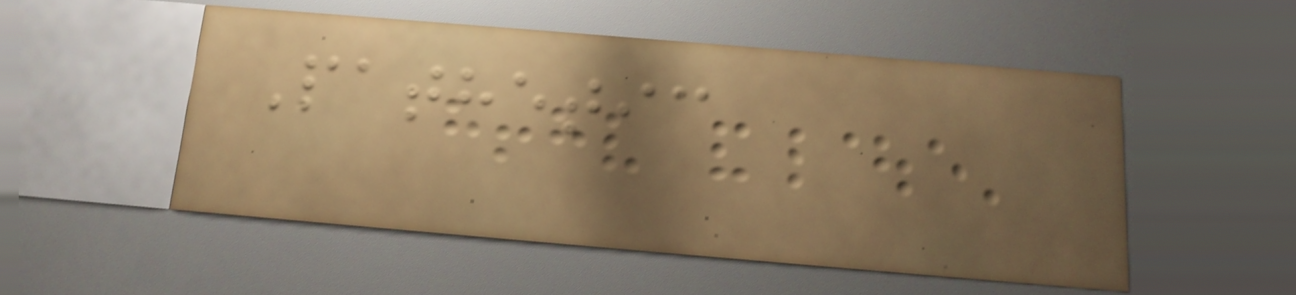Pathetic
